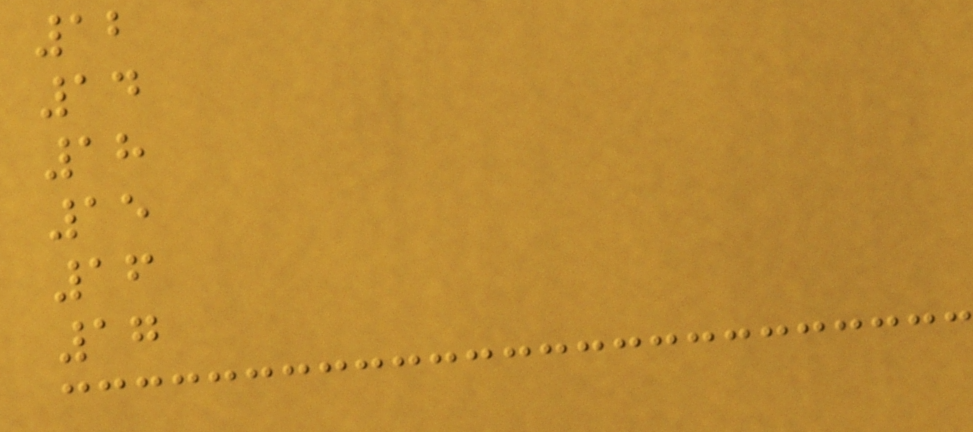12
14
18
15
16
17
